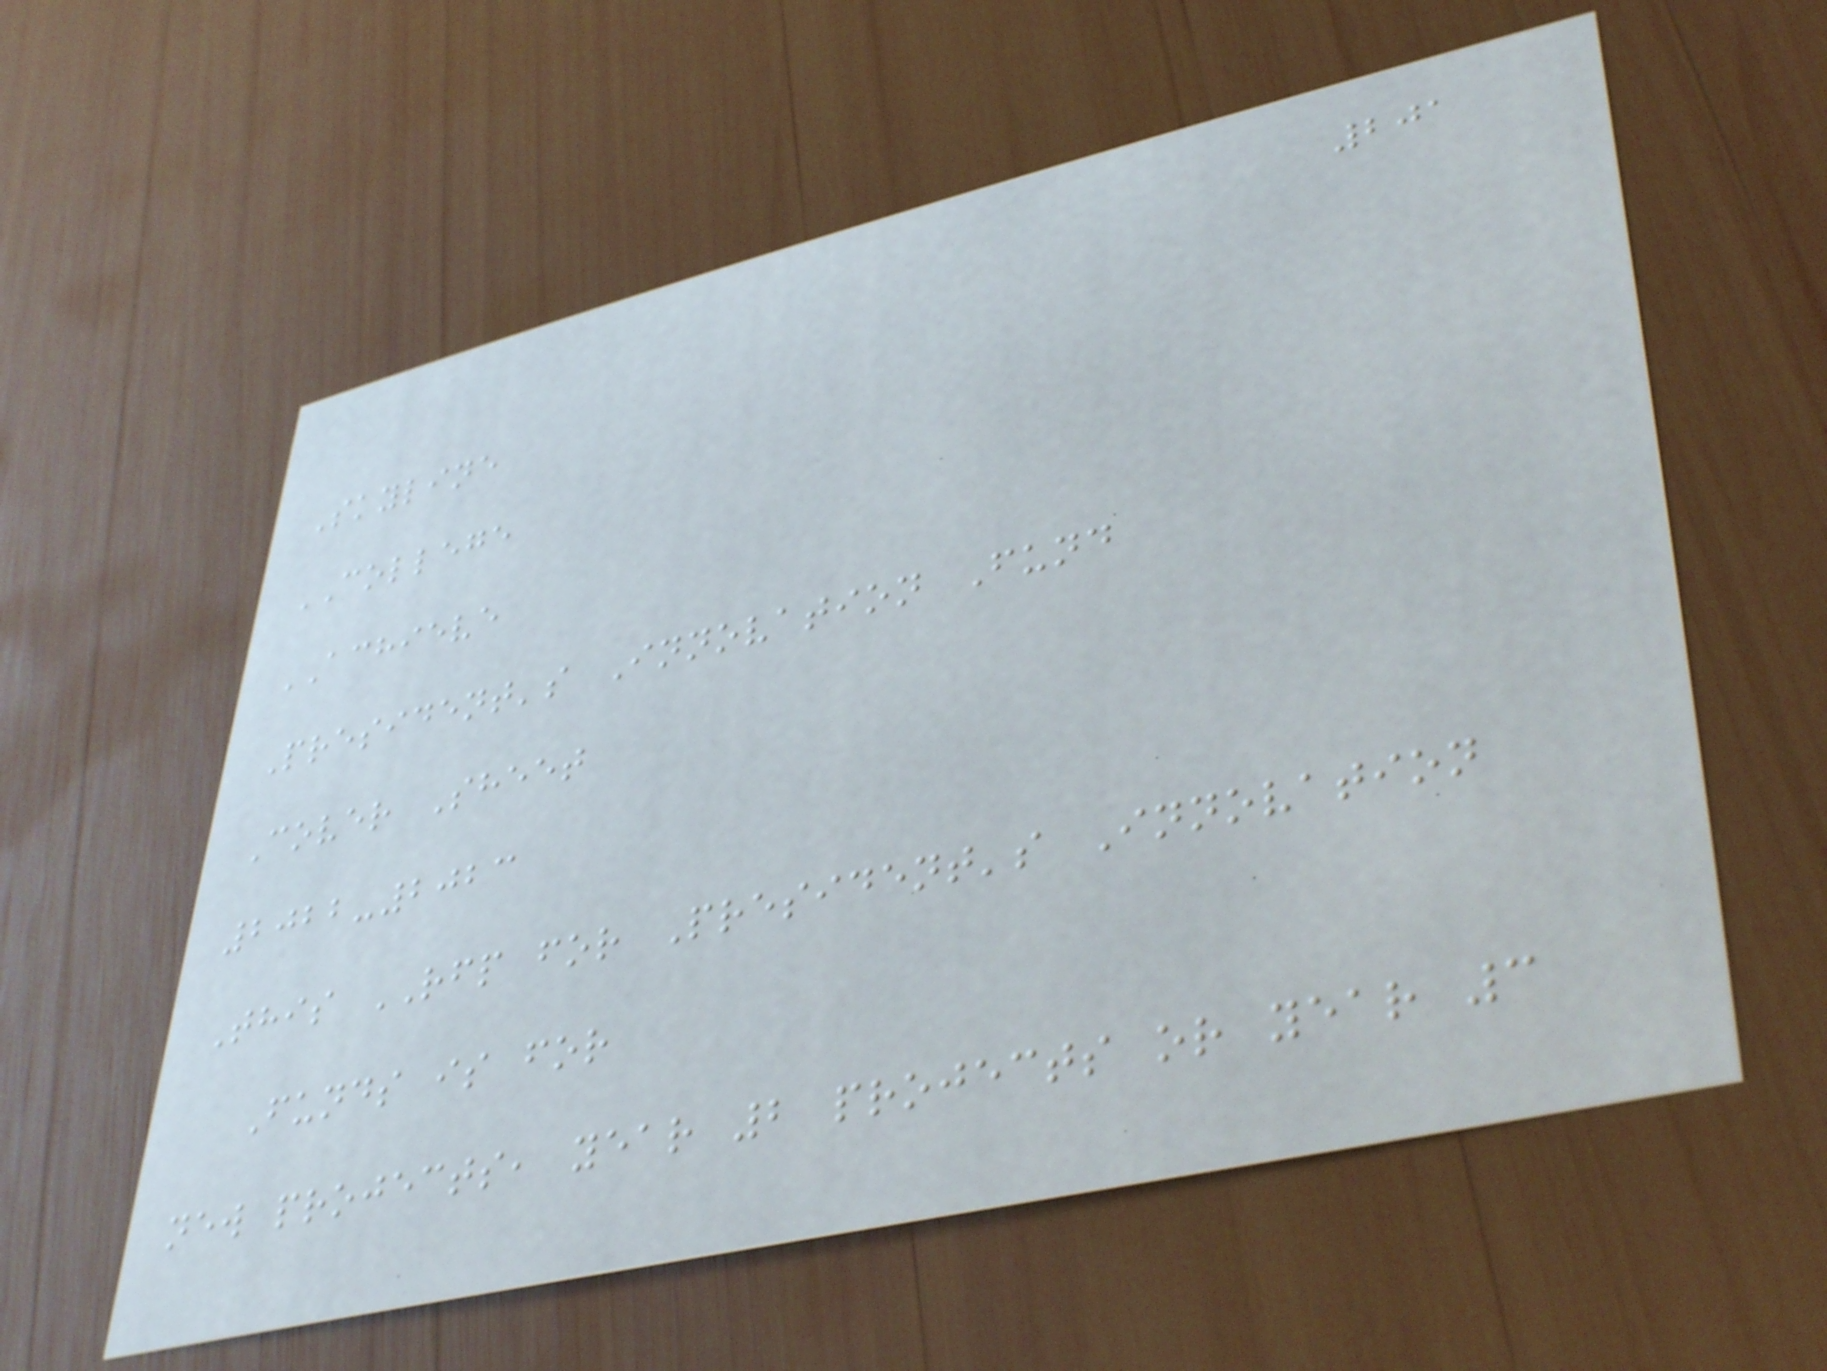201
Skyline
COLLEGE
ACHIEVE
President's Innovation Fund
Cover Sheet
2022-2023
This RFP for President's Innovation
Funds is for
new projects, year 2 projects or year 3
